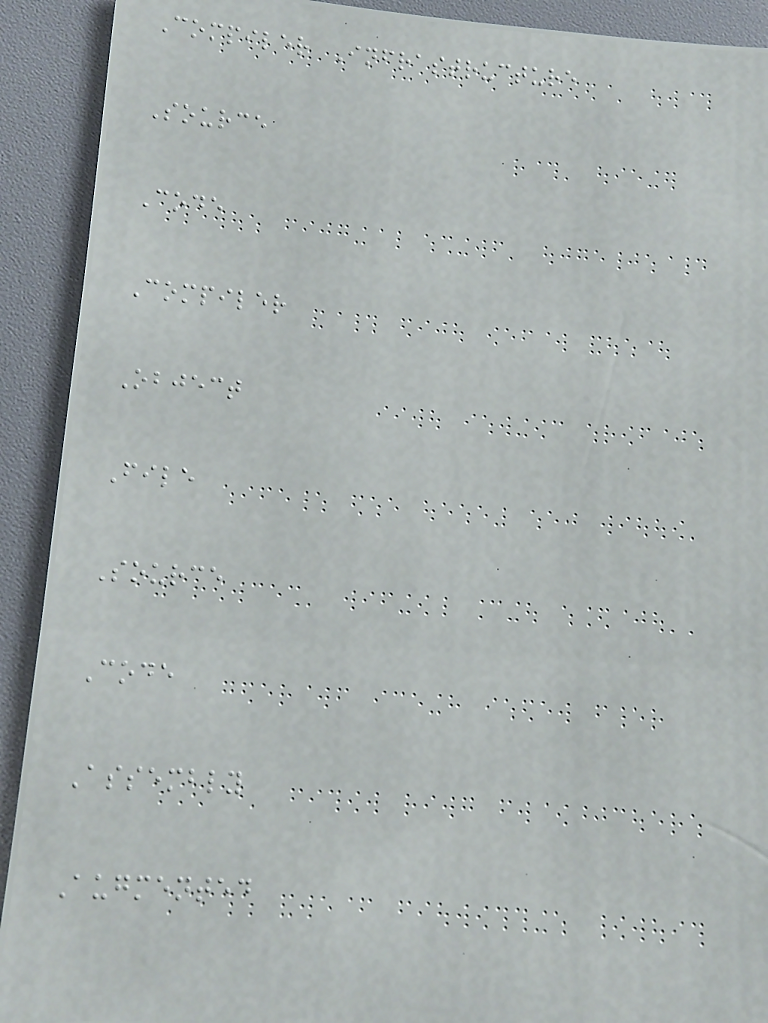Compiler Infrastructure
Source
Code
Compiler
Object
File
Source
Code
Assembly
Augmented
